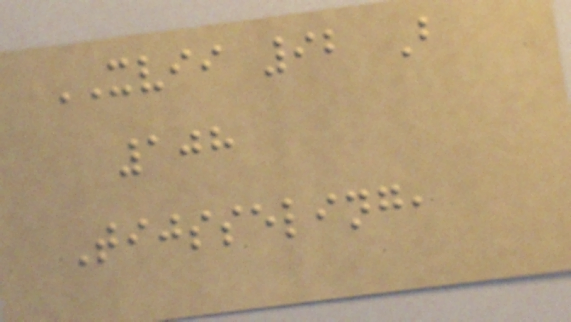XVII 92 B
108
Tijsseling,
